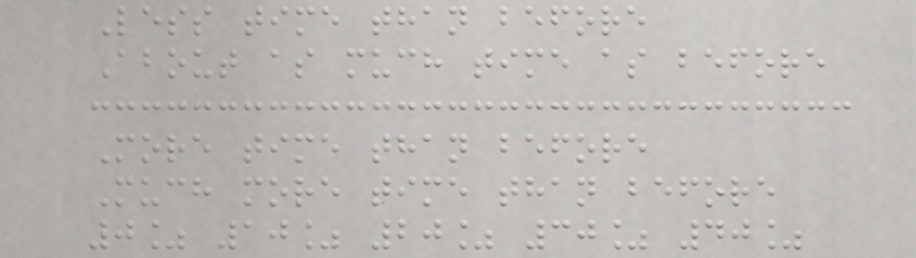Less time than before
About as much time as before
More time than before
Much more time than before
0% 10% 20% 30% 40%
